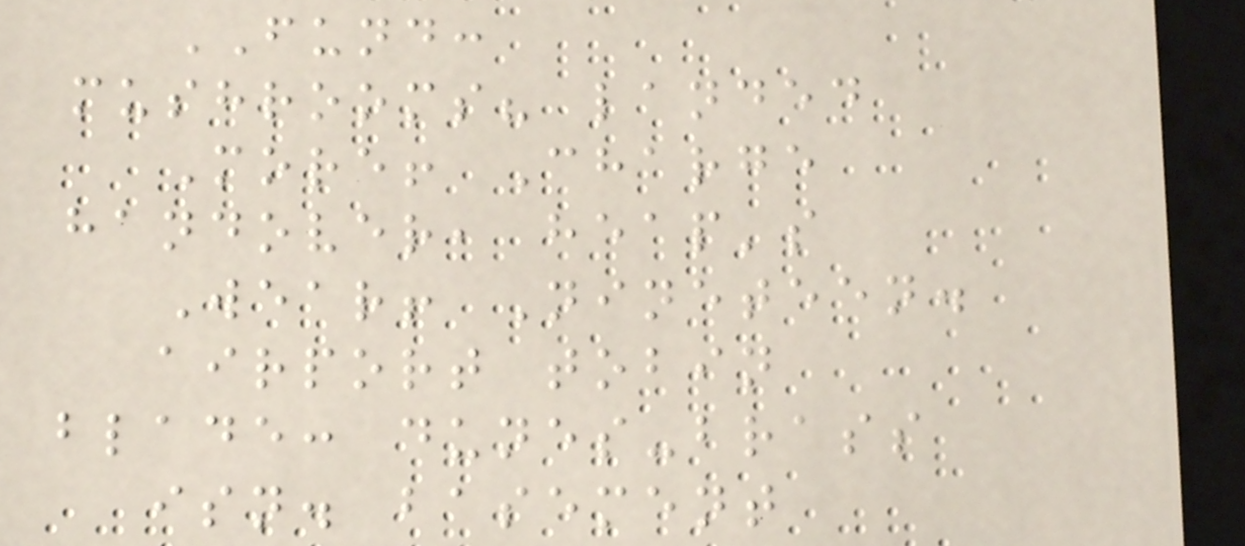FUND:
mushrooms? landed
More! Charge
handover, heap's
Wear! Nineteen.
airport tobin
blade: dunes-brass
isn. basement
